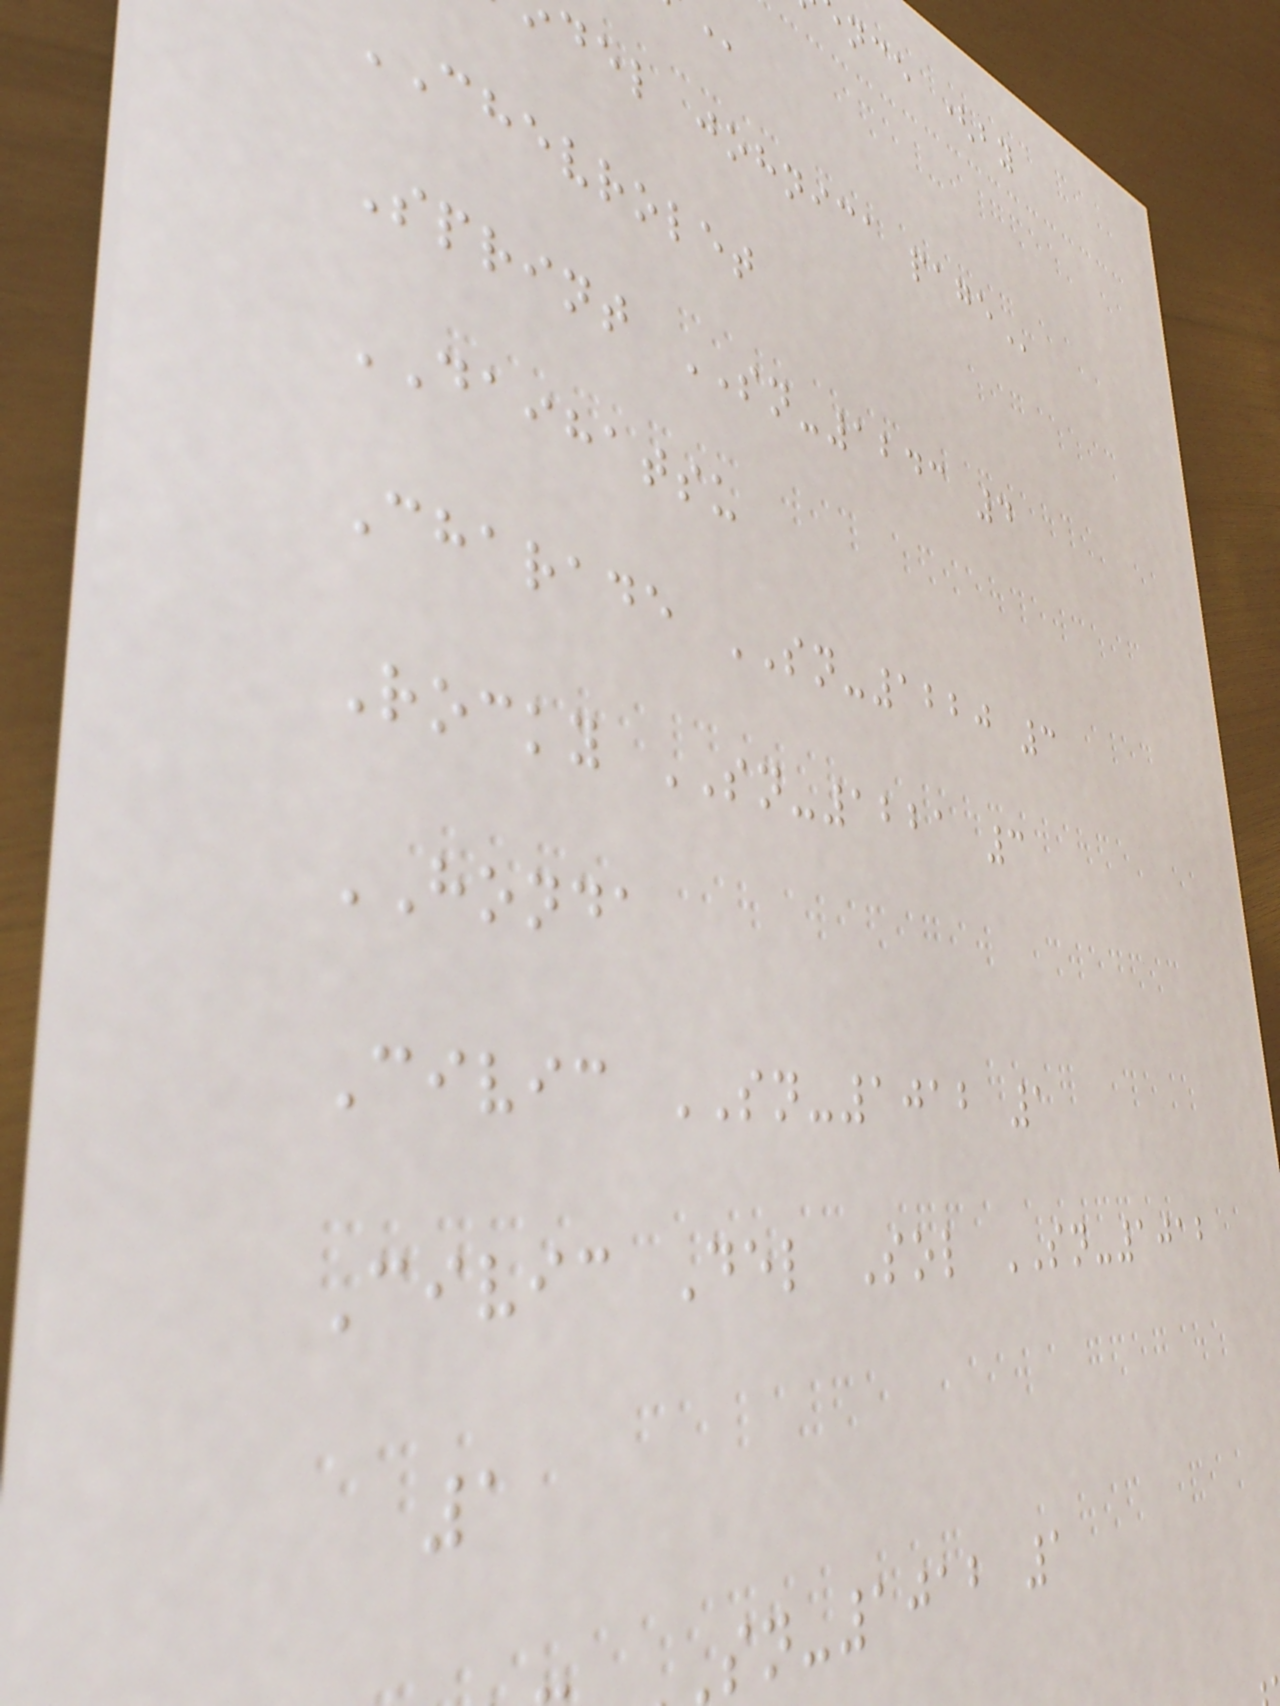nce (by
del johnica
CHEVROLET
Sprint SN-1243 4
DAIHATSU
Charade SN-1220 3
Rocky SN-1221 3
HONDA
Civic SN-1012 1
Civic Del Sol SN-1012
1
sn-1012 1
